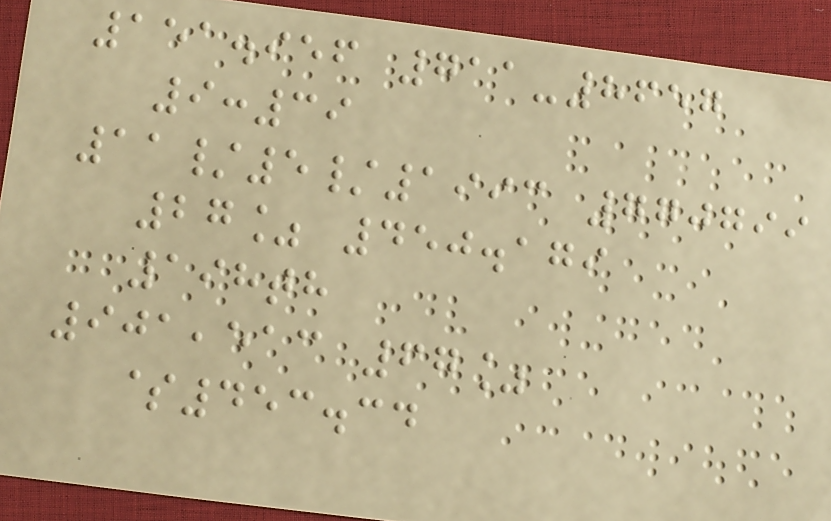151.956 711-8657
9:39
11/5/1993 770799
27% 450.179
198th
901,513 67%
$453.34
